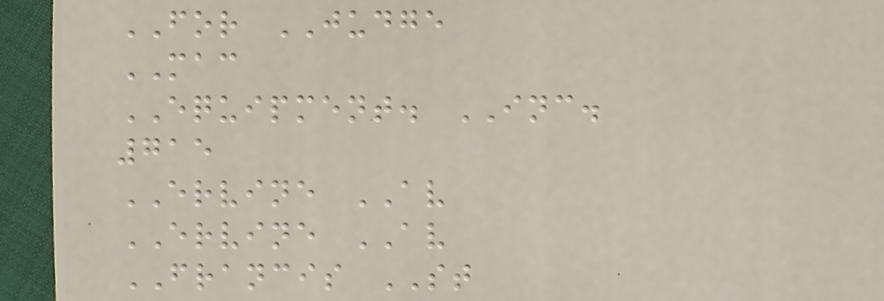FOR JUDGE
MAC
EQUIPMENT. INC.
715
ERVINE AV
ERVINE AV
FRANCIS ST
